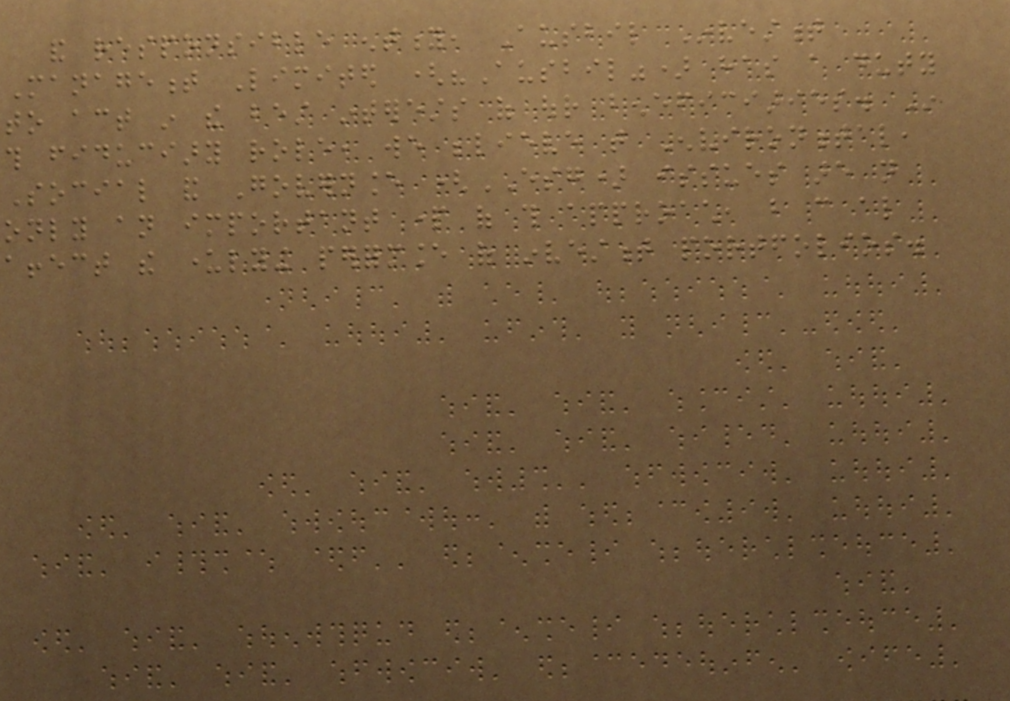and responsible entity, Ausbil Investment
Management Limited ("Ausbil") has a duty
to act in the best interests of our beneficiaries. In
this fiduciary role, we believe that Environmental,
Social and Governance (ESG) issues are not
only an important part of this approach, but can also
affect the underlying performance of investment portfolios.
